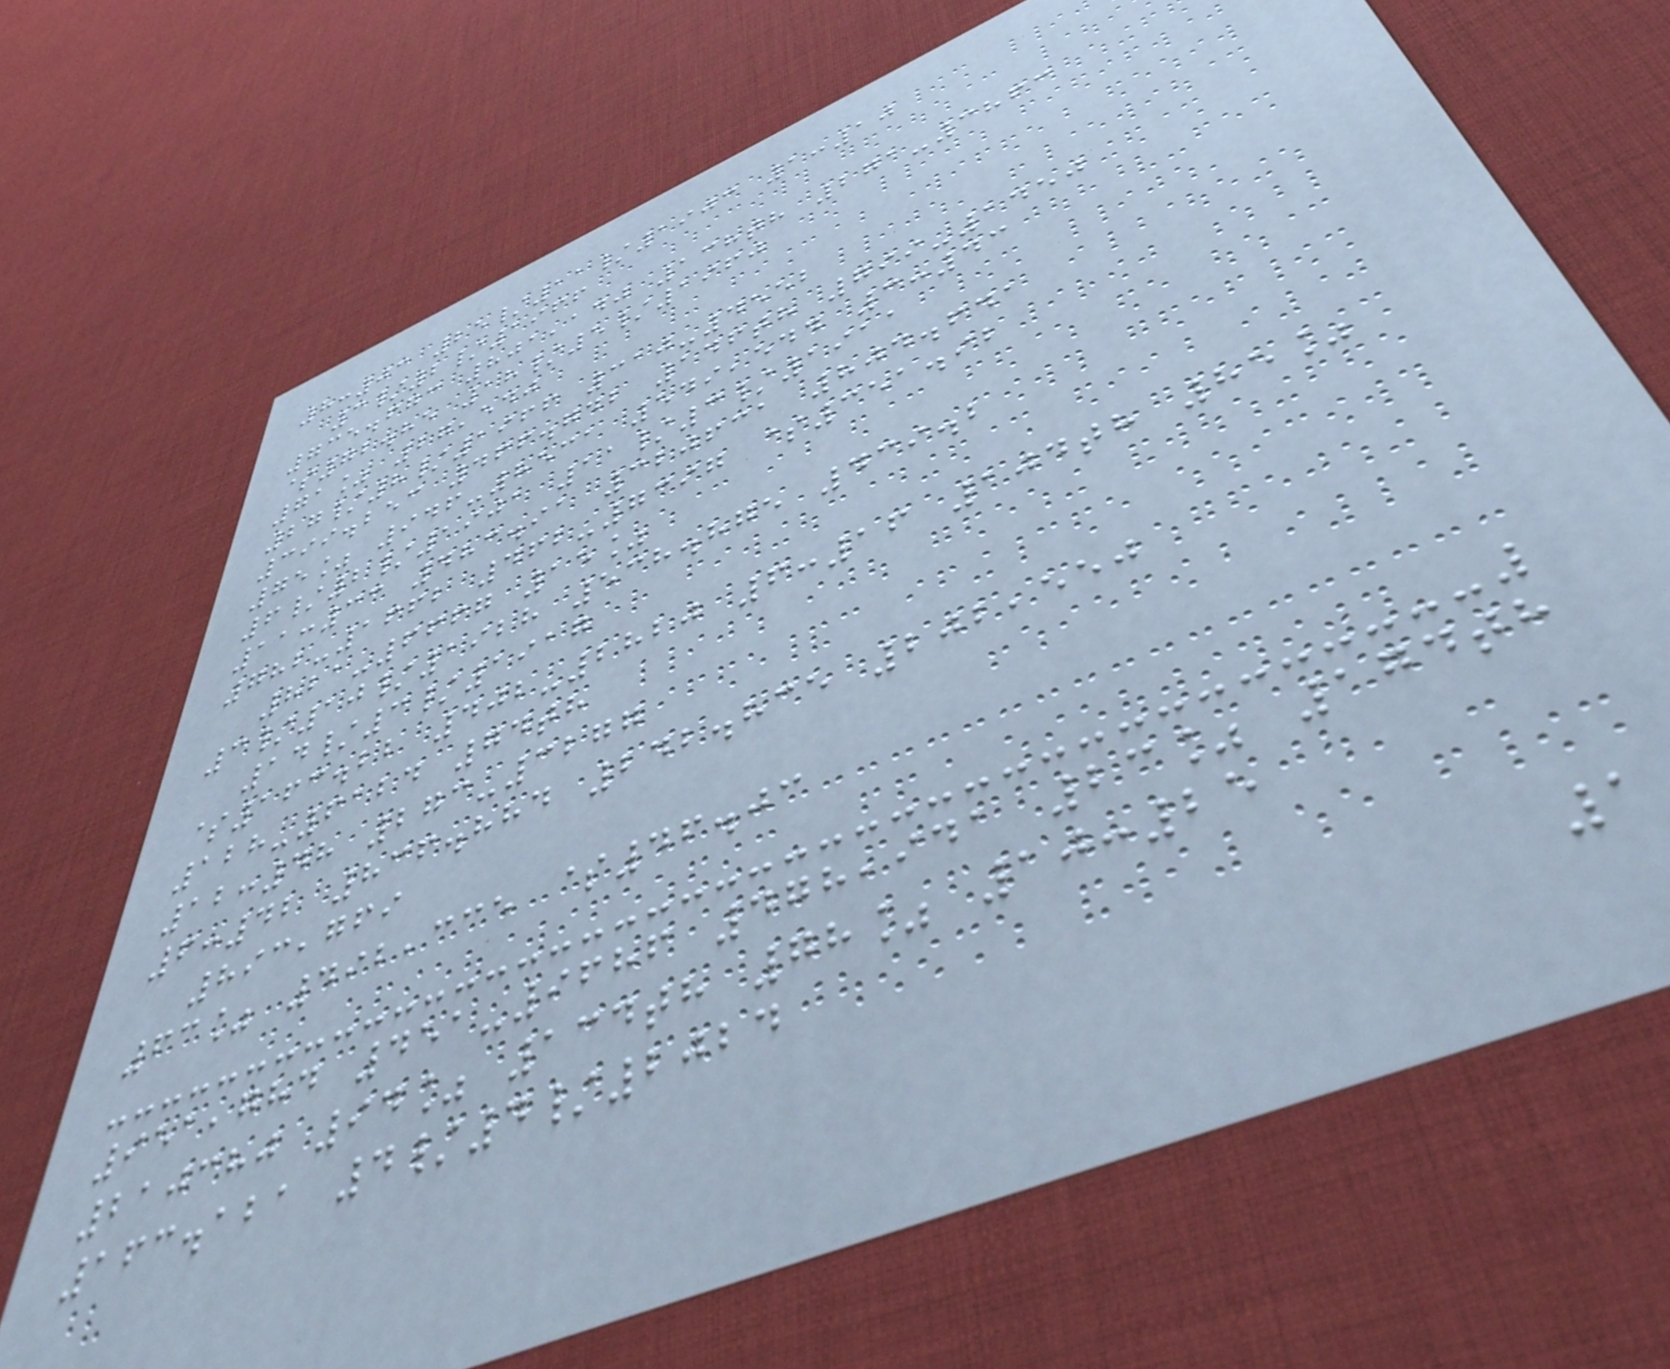8:03 25/11/1903 1:10
3/2/1966
735.673 801,140 138th 271-3863
$72.85 18/5/1960
71% 27,540
27/8/1966 310-4552
399.253 466.742 146th 799-1450
75% 946-8531 549,544 3:43
6/2/1901 11/3/1911
11:33 483.91 320631 804.641
782-1662 462-7397 $351.92
821-6667 15%
3/10/1928 538.875 439.2
14/3/1917
$163.22 402-2820 6:16 104th 85%
128-6124 74th
12:48 273-3277
6:42 836.884 242.835 202,550
893,769
63% 492,335 $46.03
951,784 451-9686 478,941 23% 174th
210380 94% 134th 78% 10:25
163.121 4/4/2024
1
